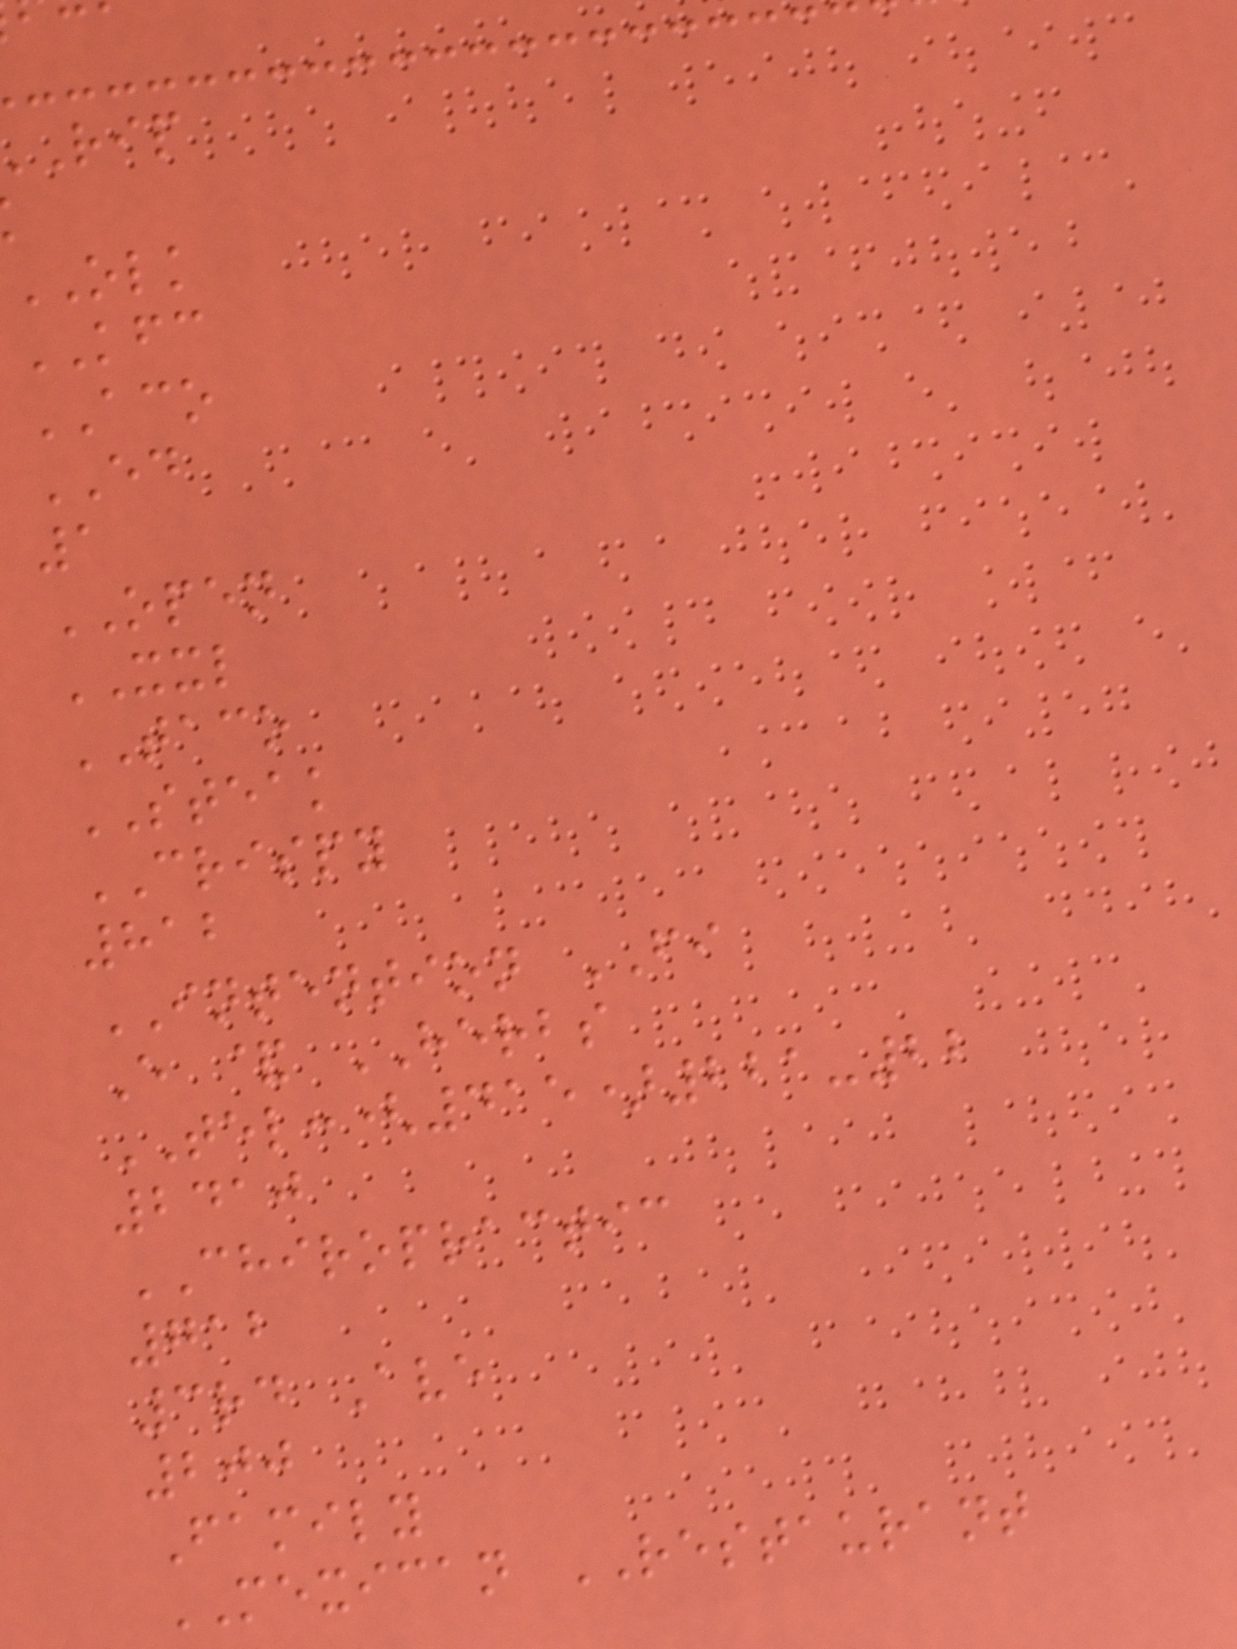OLK
KFC
ACO
ED
1
OPEN
XXL
TACO
STEAK
CRISPY
812
INTENTION FI
E & HERBS
TEL:(415)221-22
2410
CHIROPRACTIC
712
3rd Ave
200
Family
MEXICAN RESTAURANT
